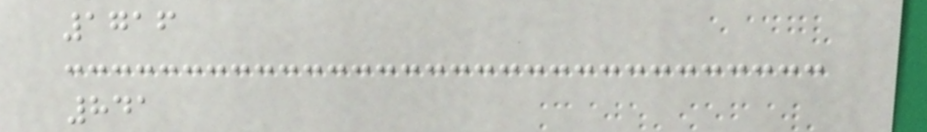1716
841
